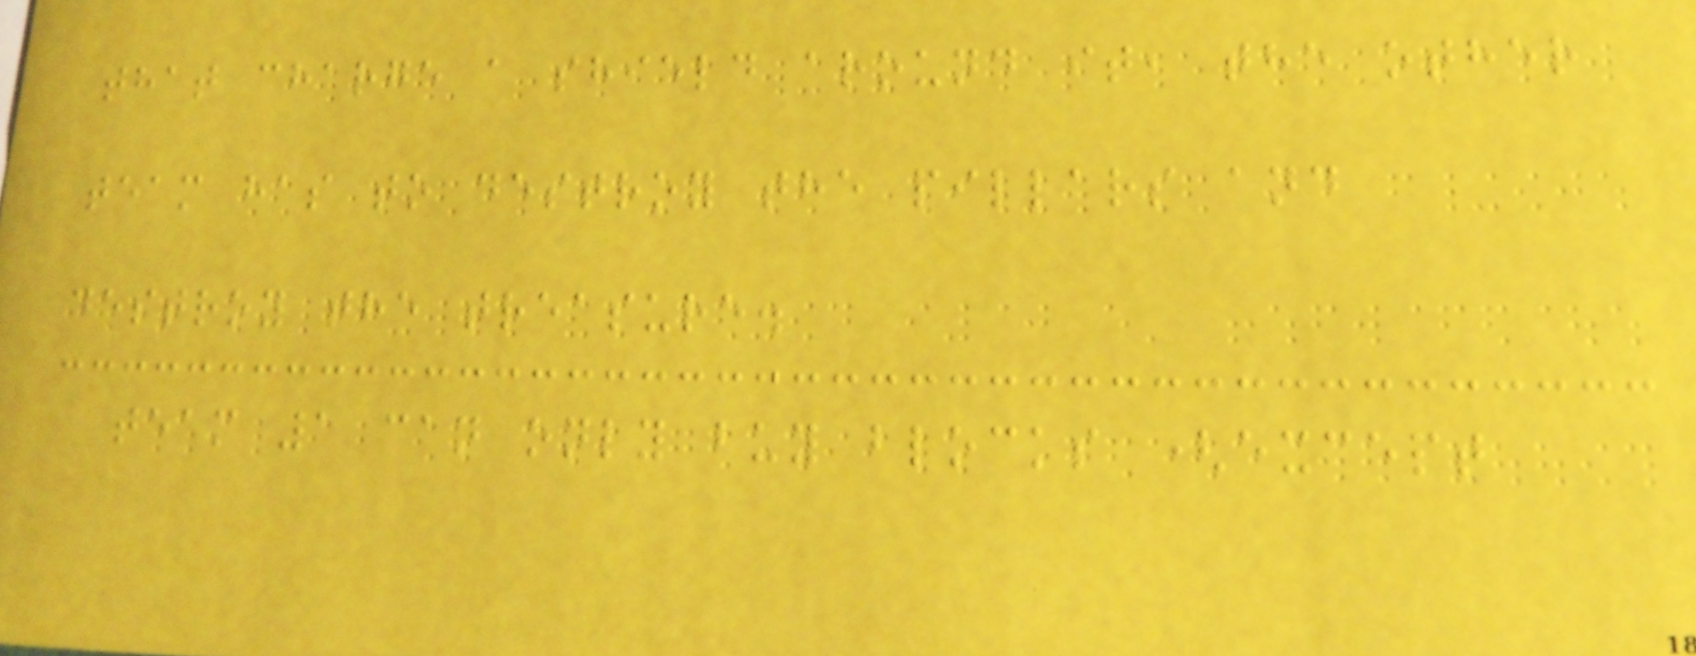that charge a shield around it, the other
team has to destroy the pillars and
destroy the treasure.
team 1 can only buy blocks (except
